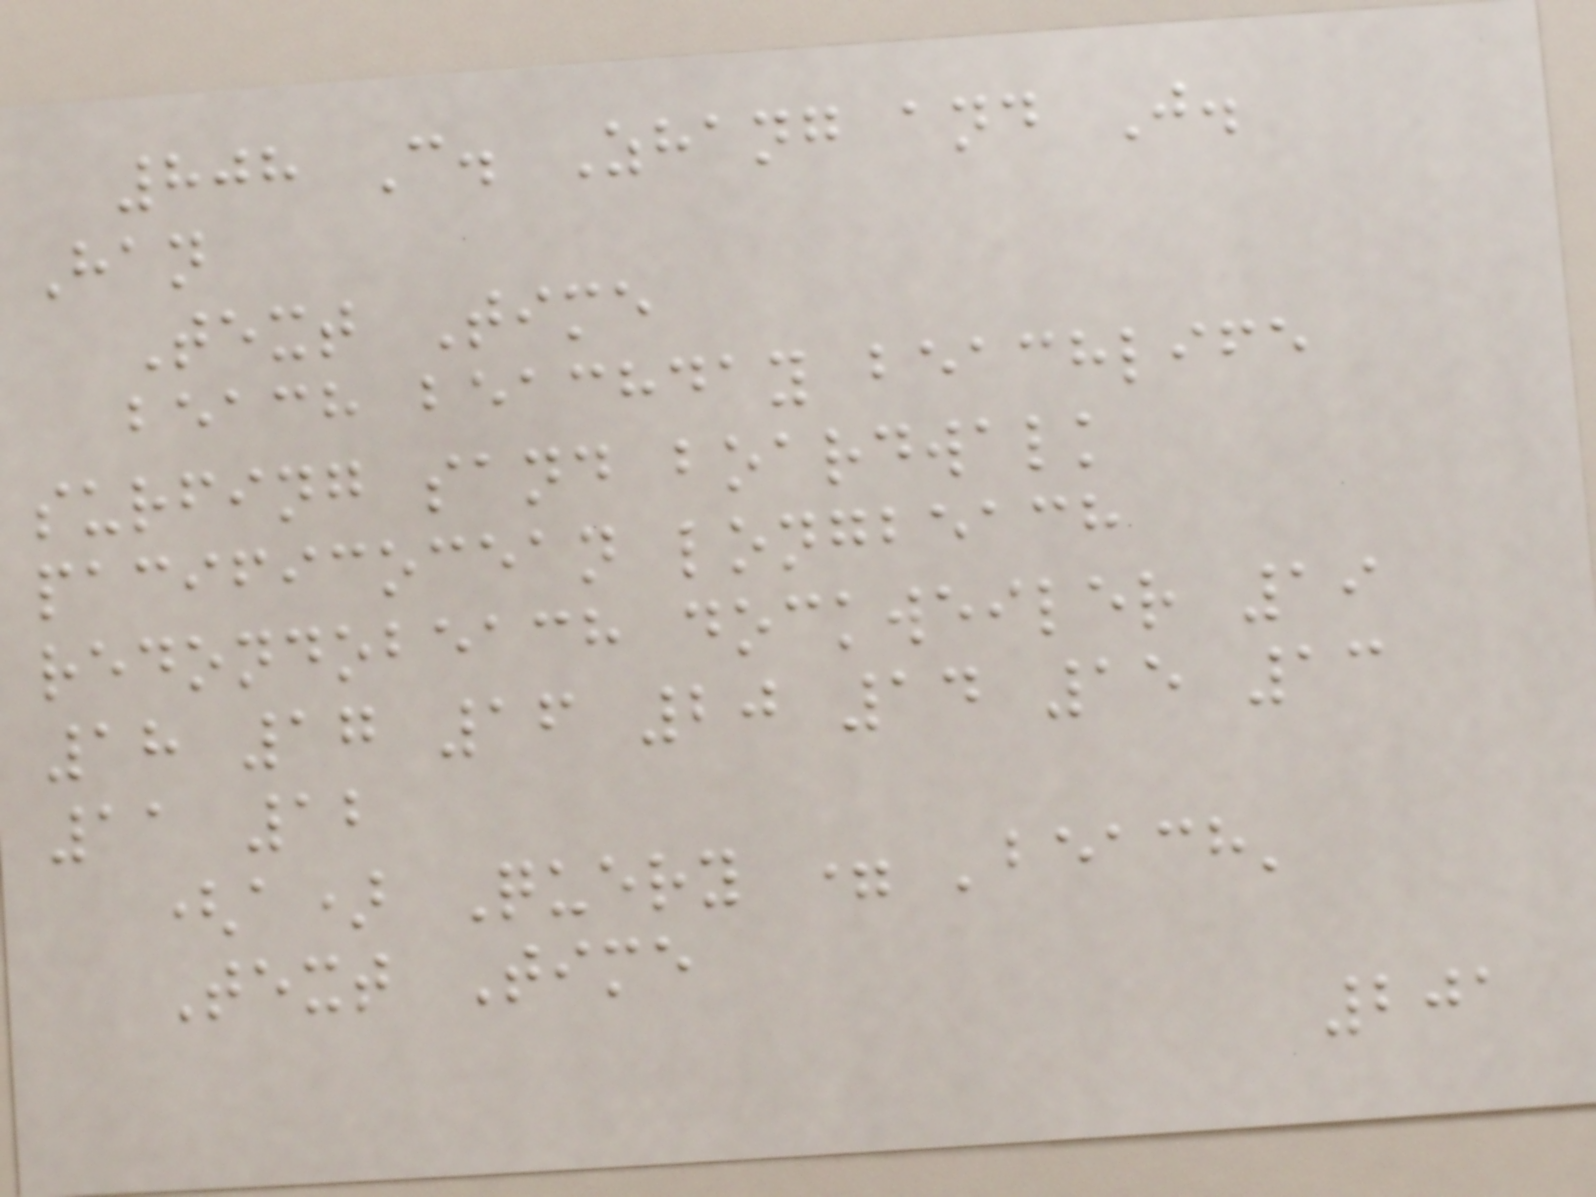808 C. Zhang and J.
Han
Text Time
beach beachday beachlife
surfing sand boardwalk
pacificocean longbeach
redondobeach dockweiler 19
18 17 16 20 14 15 13
11 12
(a) Query = 'beach'
Text Time
201
